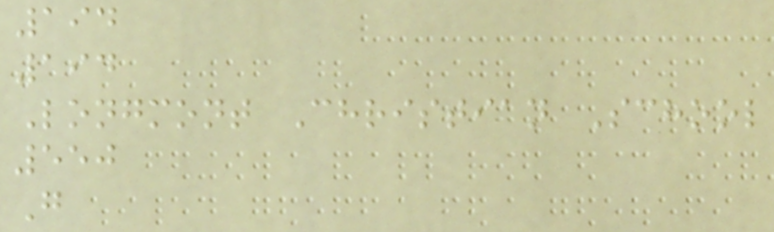194
194
Longmont Christian School
550
G
